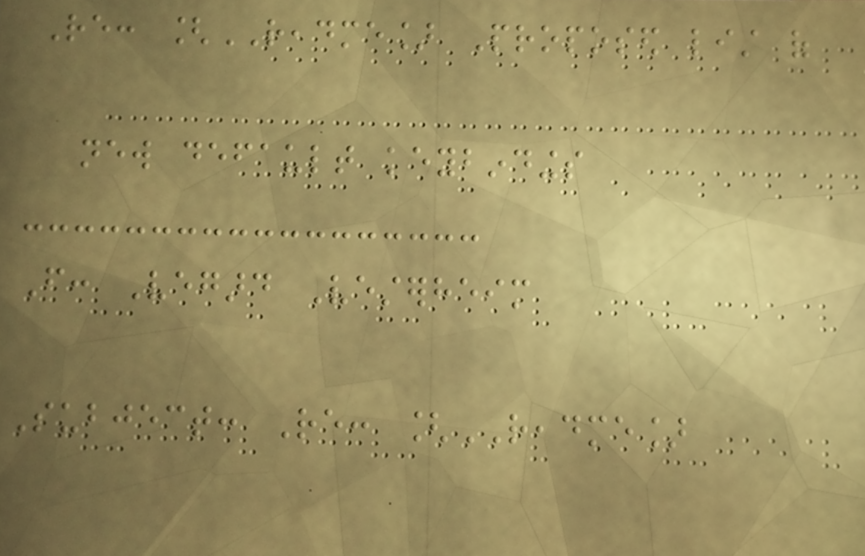Re: [README] Proposed list of
new default keybindings
From: Vegard Vesterheim
Subject: Re: [README]
